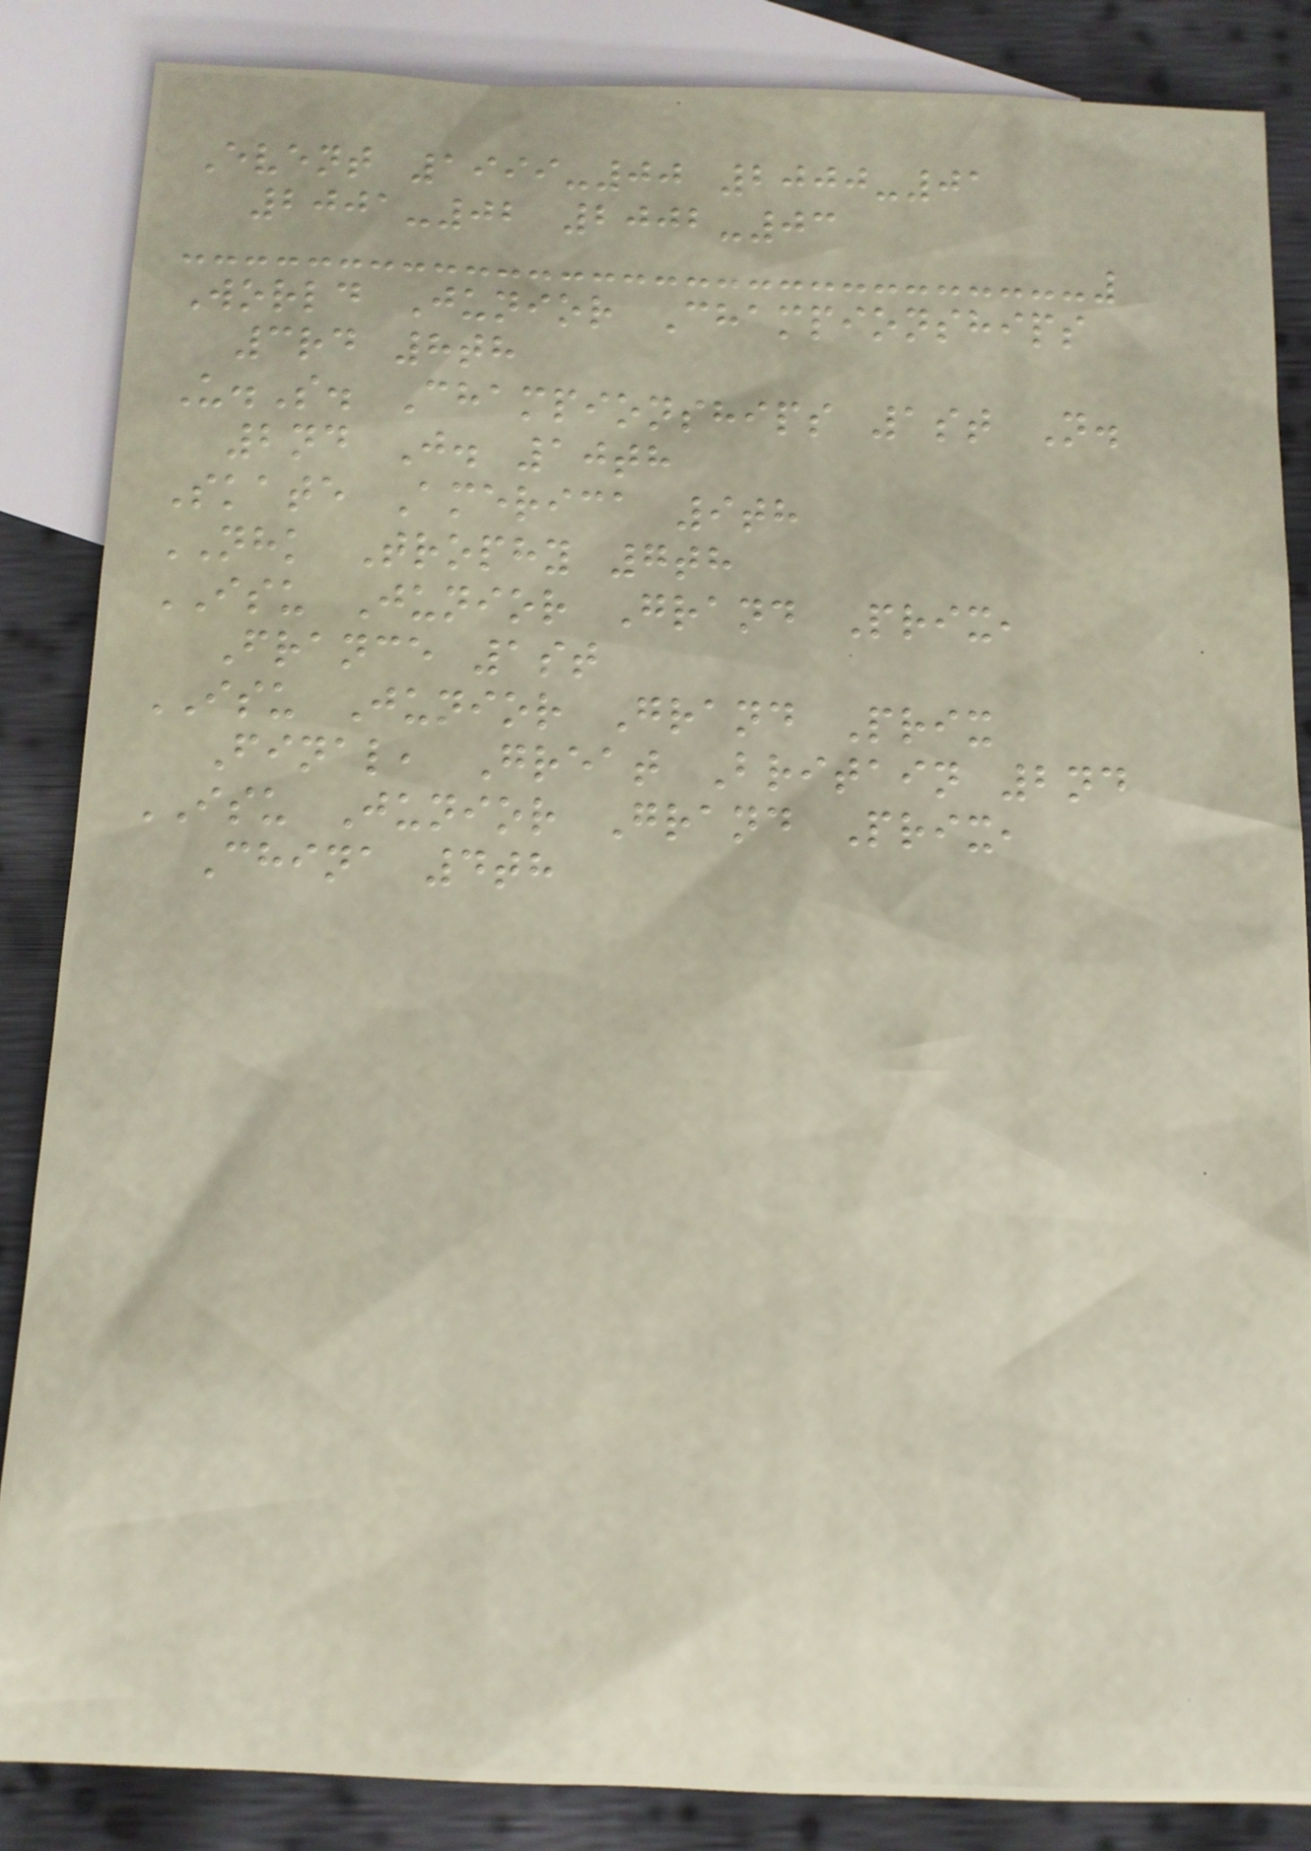Event 1999-00 2000-01
2001-02 2002-03
World Junior Championships
3rd 8th
U.S. Championships 1st N.
2nd J. 10th
Skate America 9th
NHK Trophy 7th
ISU Junior Grand Prix,
France 1st
ISU Junior Grand Prix
Final, Great Britain 2nd
ISU Junior Grand Prix,
China 4th
